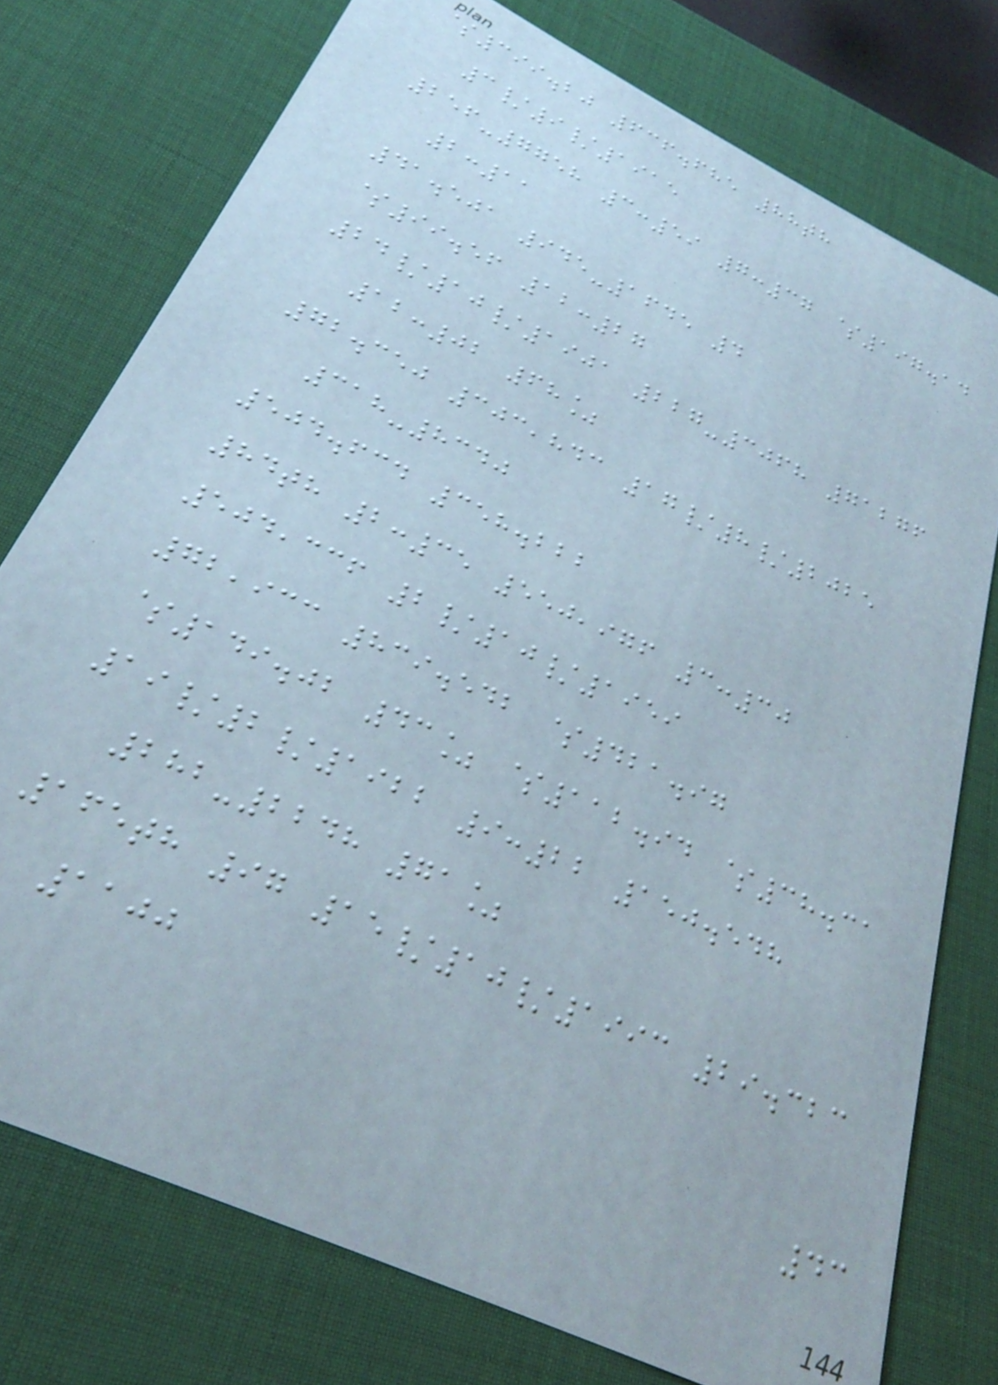$399.20 636.685 88th
3/9/1915
256-7758 3:59 7:37 $197.14
2:11
41.501 945-1645 4
$99.56 12:27
24/10/1901 227-3068 71276
12:02 68%
72.350 303,843 17/8/2025
318-8340
504.634 358.222
84th 2:35 550,976 3:30
504,336 2/10/1959
72,933 839.542 $421.97
$149.02 43% $112.94 $38.31
19/2/1922 9:22 150.548
282-2248 71%
165th 97 15/10/1993 29.323
1100
43
